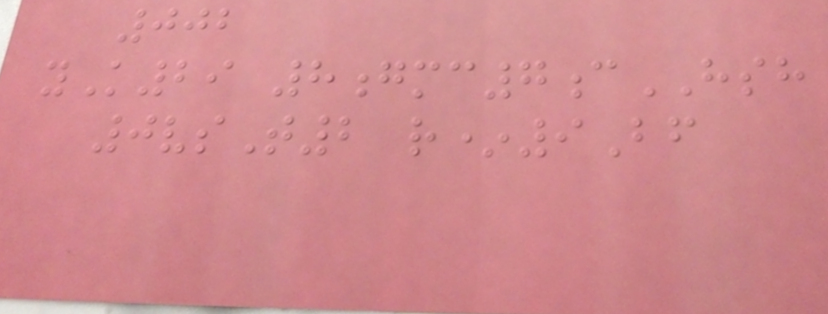002
yK29 8gmc7cHSH
0vsT2 r*9Bf
